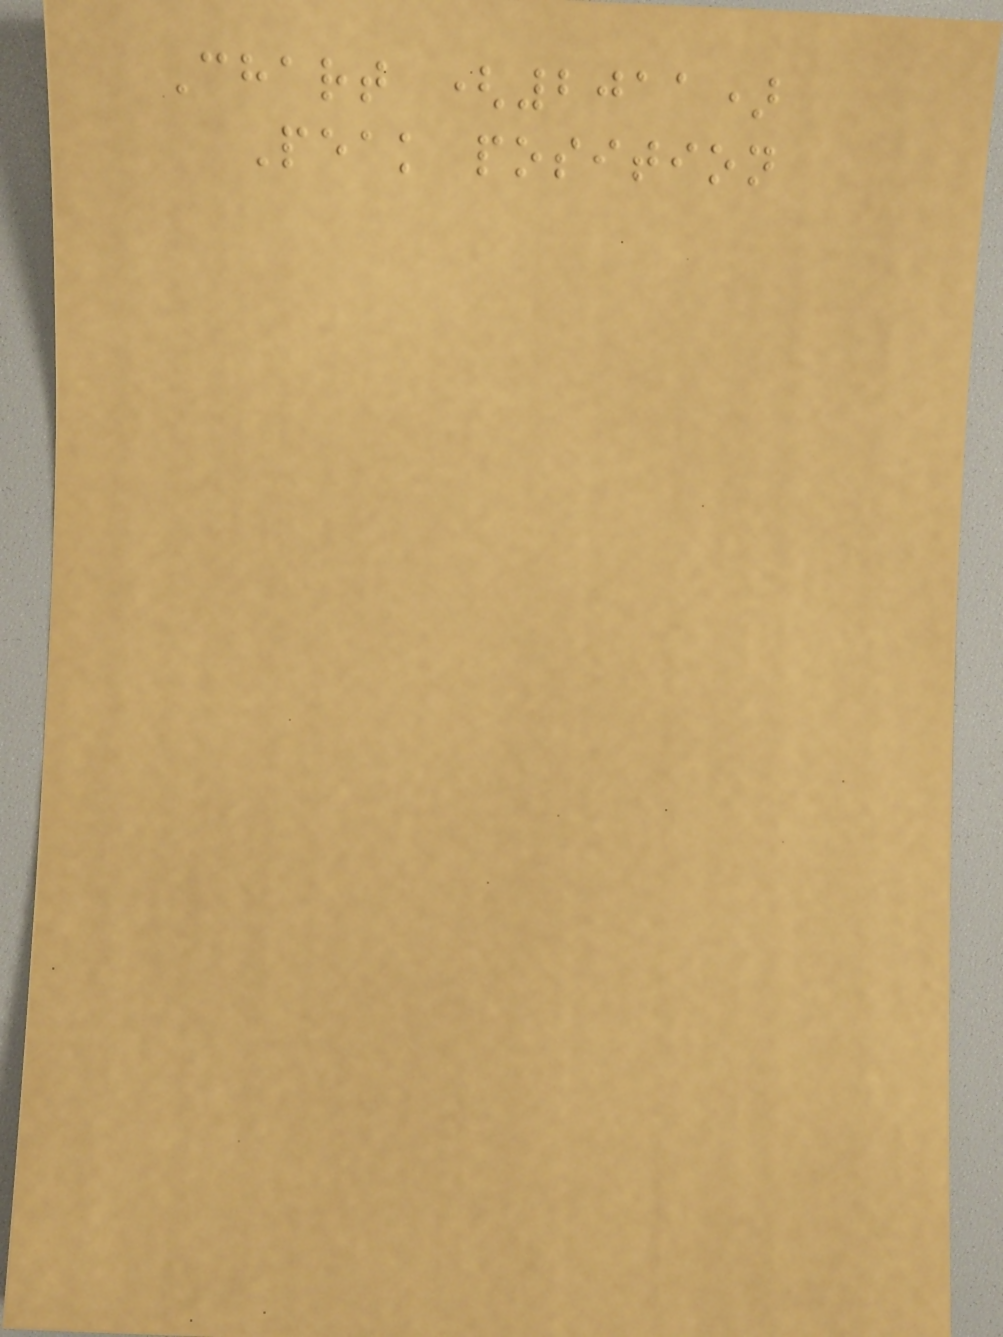Chart (2011)
Peak position
